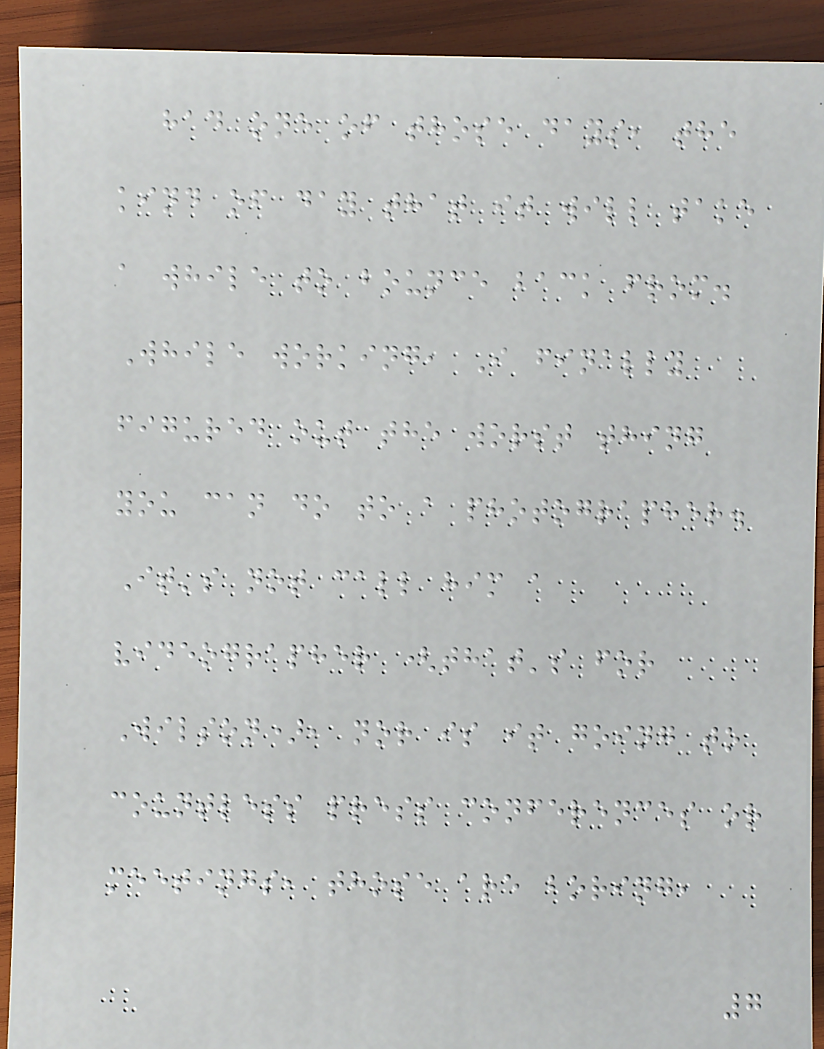had one of those days, the
kind of day that it will take
a while to bounce back from.
While working, I finally
figured out the worst thing
you can do to a photographer.
It's not call him a
videographer (that's for
Wilson), nor is it going to
countless press conferences or
meetings, those are boring,
7
